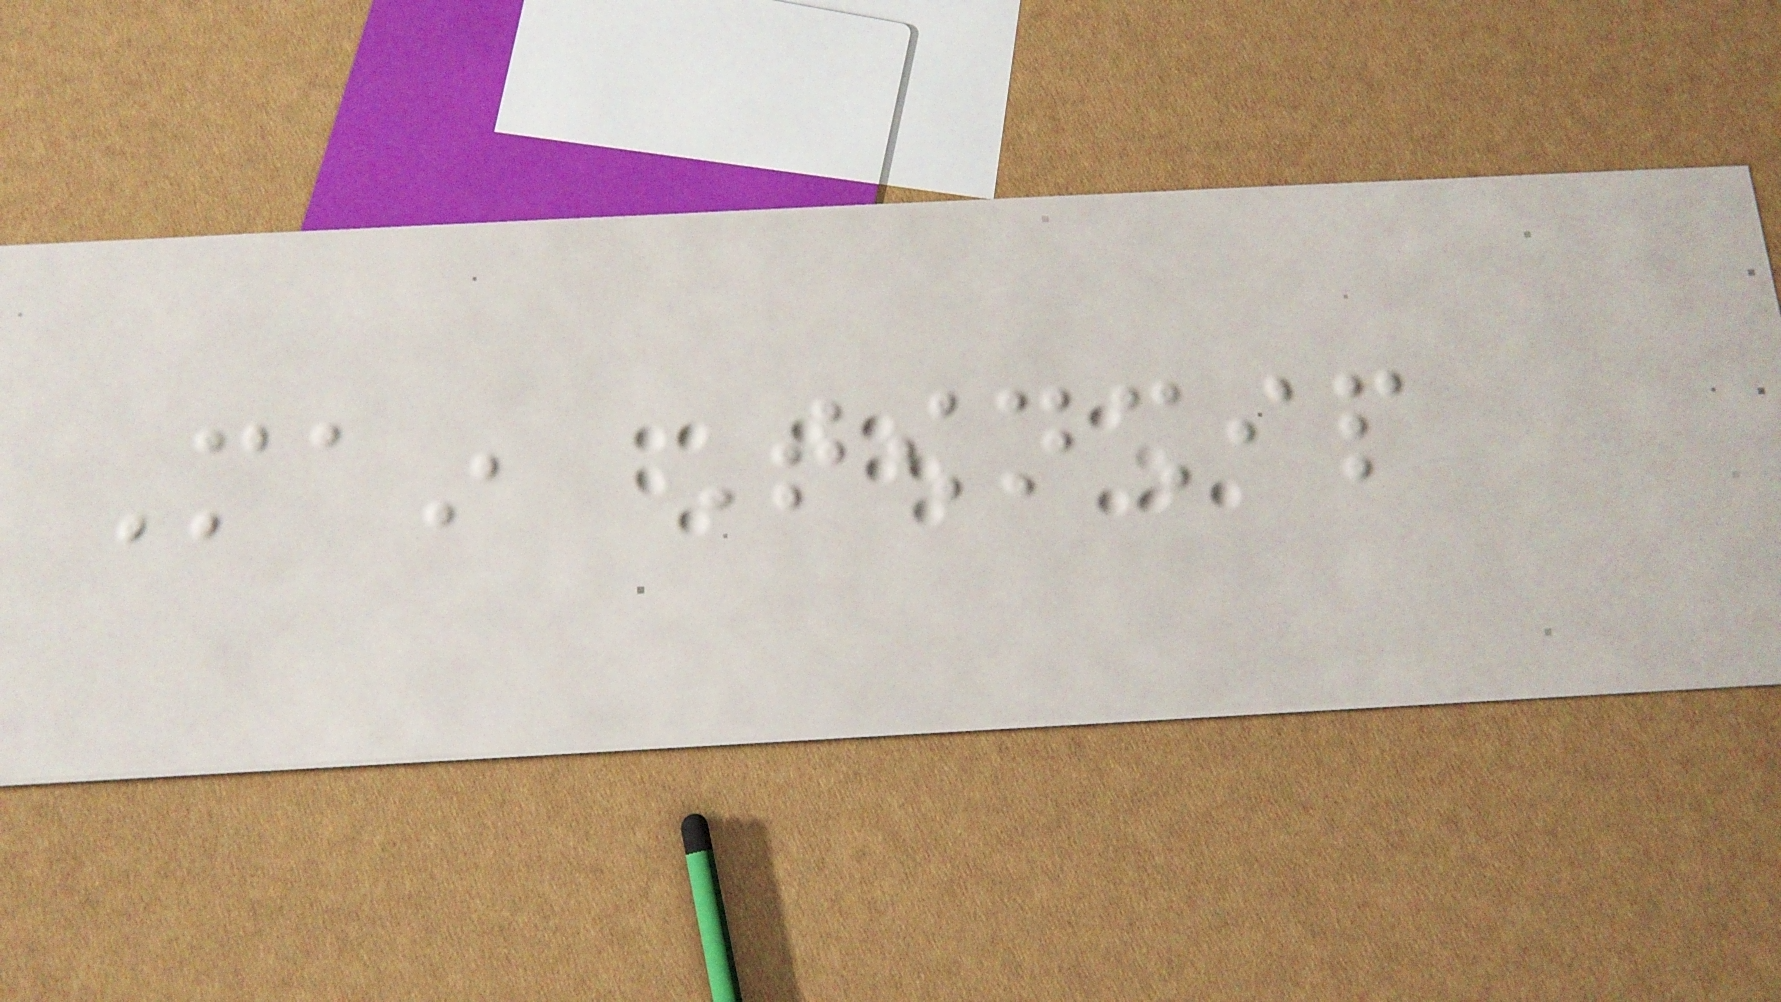Main Township
